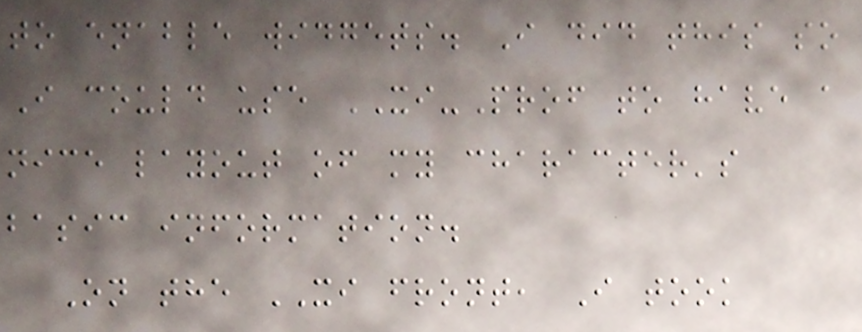to enable widgets. I did this so
I could use XI-Prof to have a
nice layout of my character's
basic information.
On the XI front, I took
